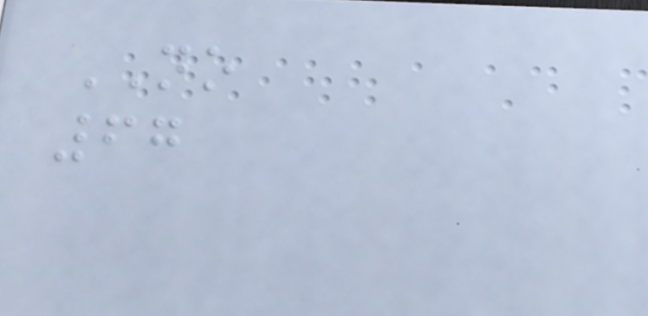NO
67
